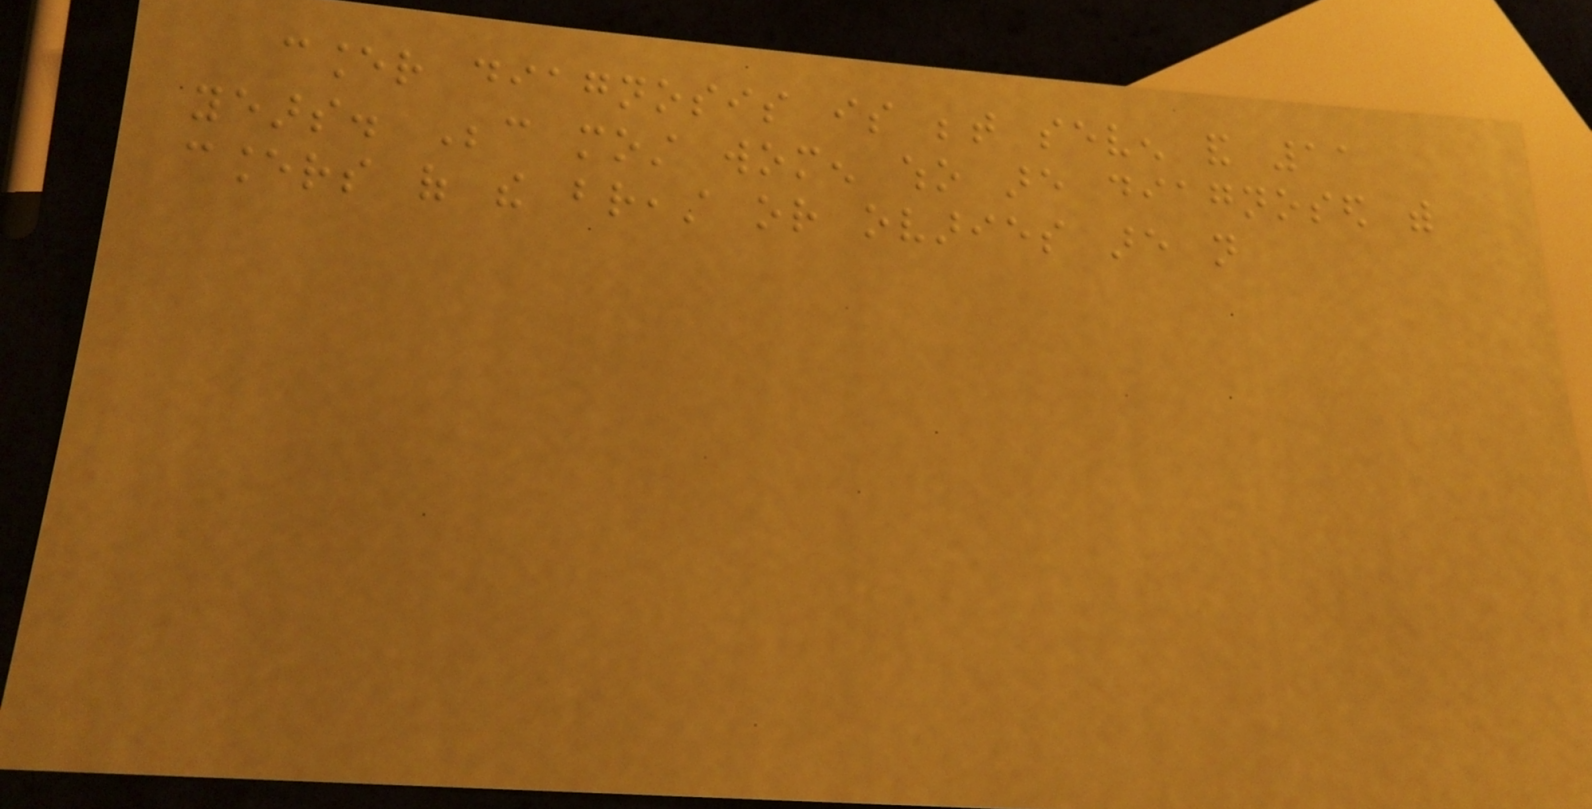cancer diagnosis is between seven and 11
years. Because most women who are diagnosed with
cancers of the breast or ovaries are not
